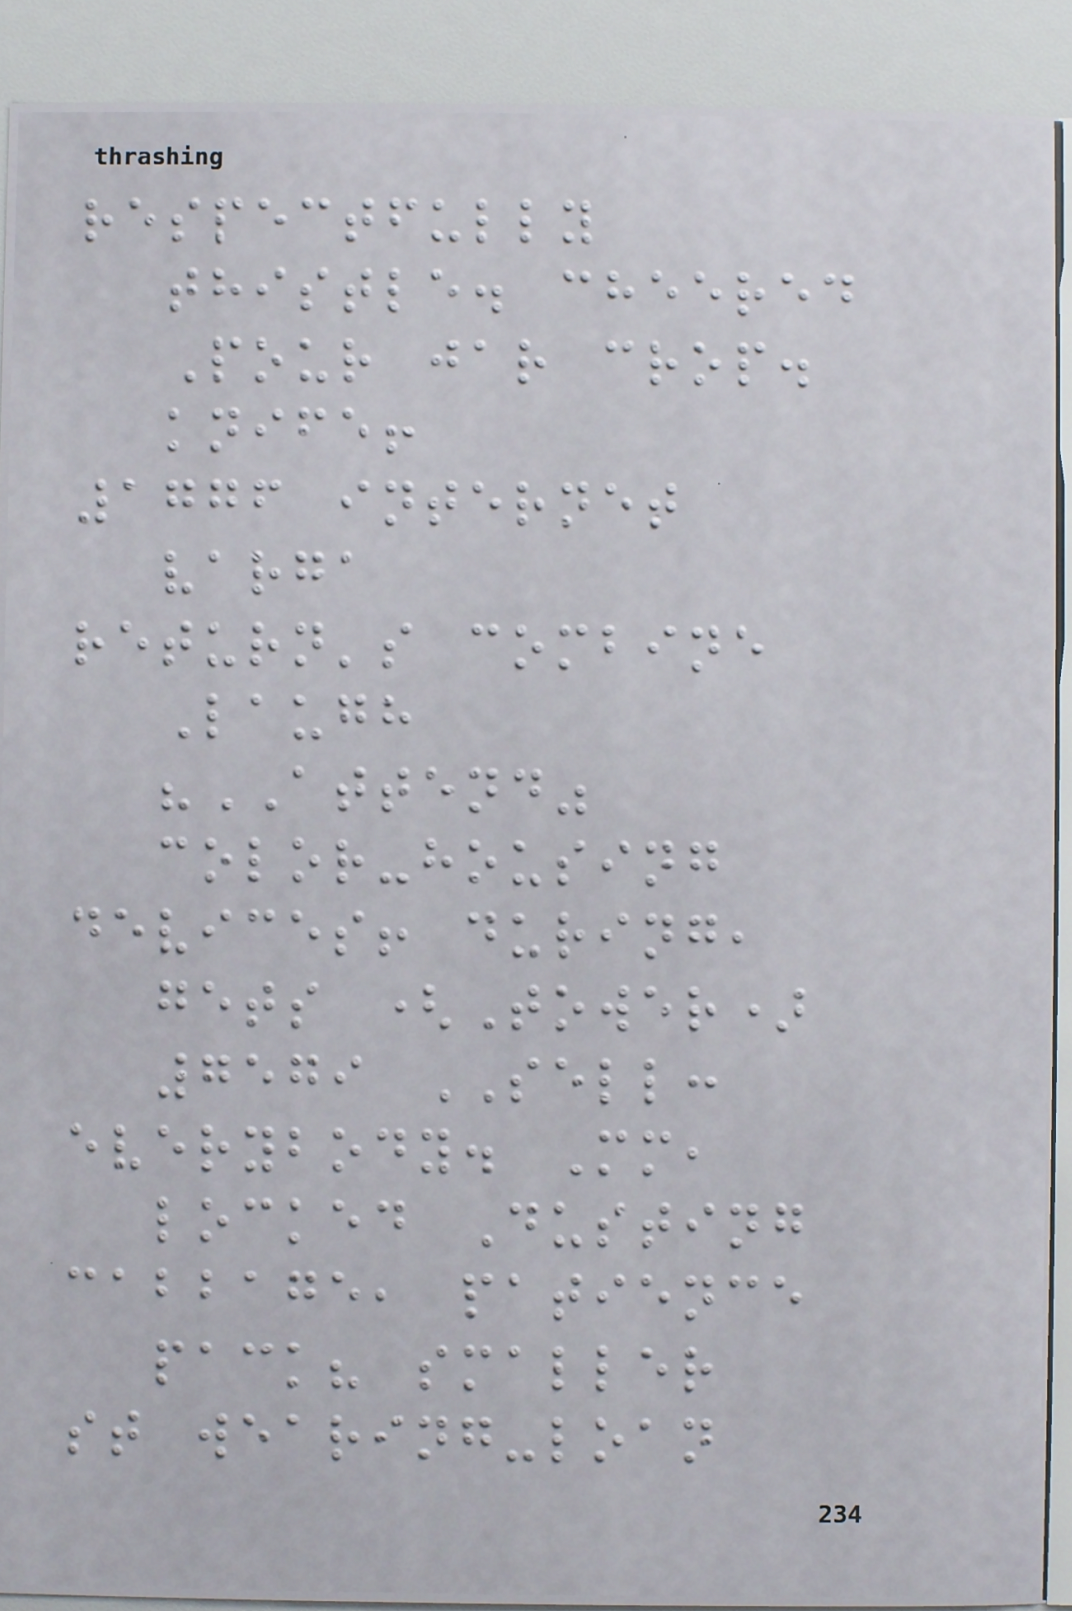respectfully
thistle. cheered
Pour jar crop.
knife!
1776 internet
varga
return's combine
Laugh
"ATTEND"
color-housing
devices! during,
gets (Tower)
7579 SELL:
everybody. Mm,
locked Dusting
cabbage, patience
pack? smaller
st wearing-loan
